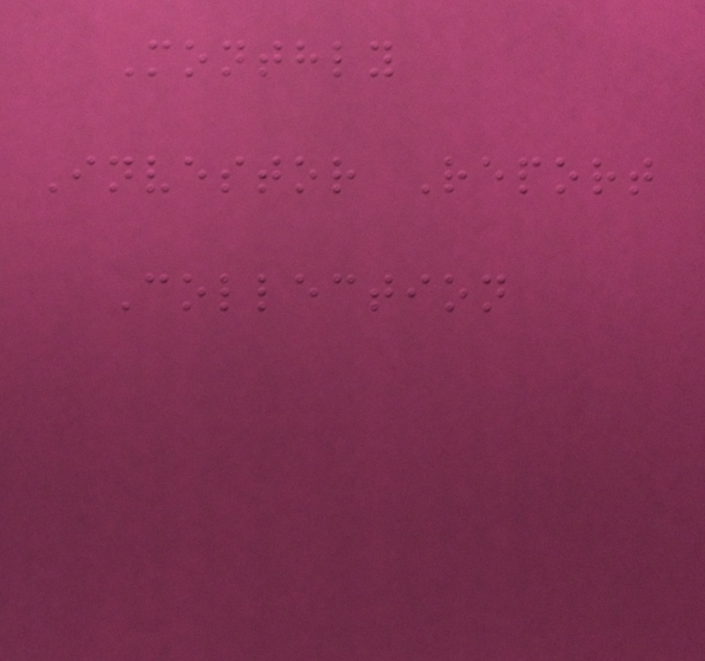Monthly
Investor Report
Collection
